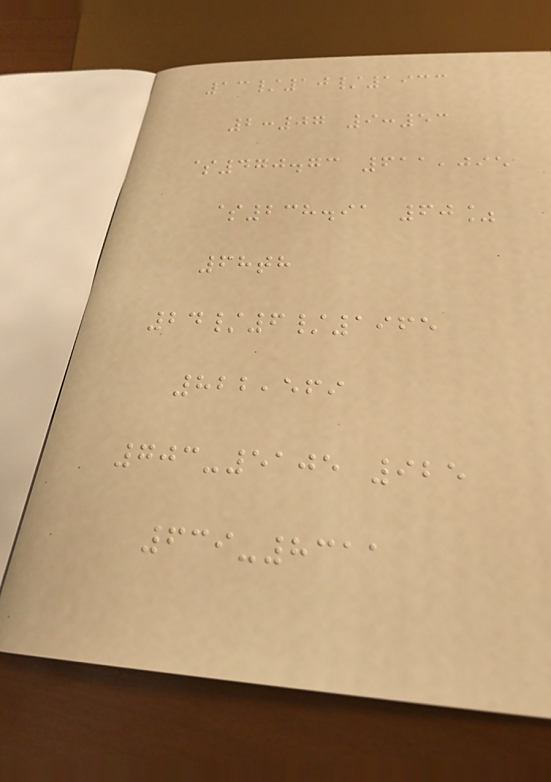13/10/1933
2:07 9:53
$470.73 611,095
$238.91 60%
68th
24/6/1965
822,569
703-5105 925
639-8311
